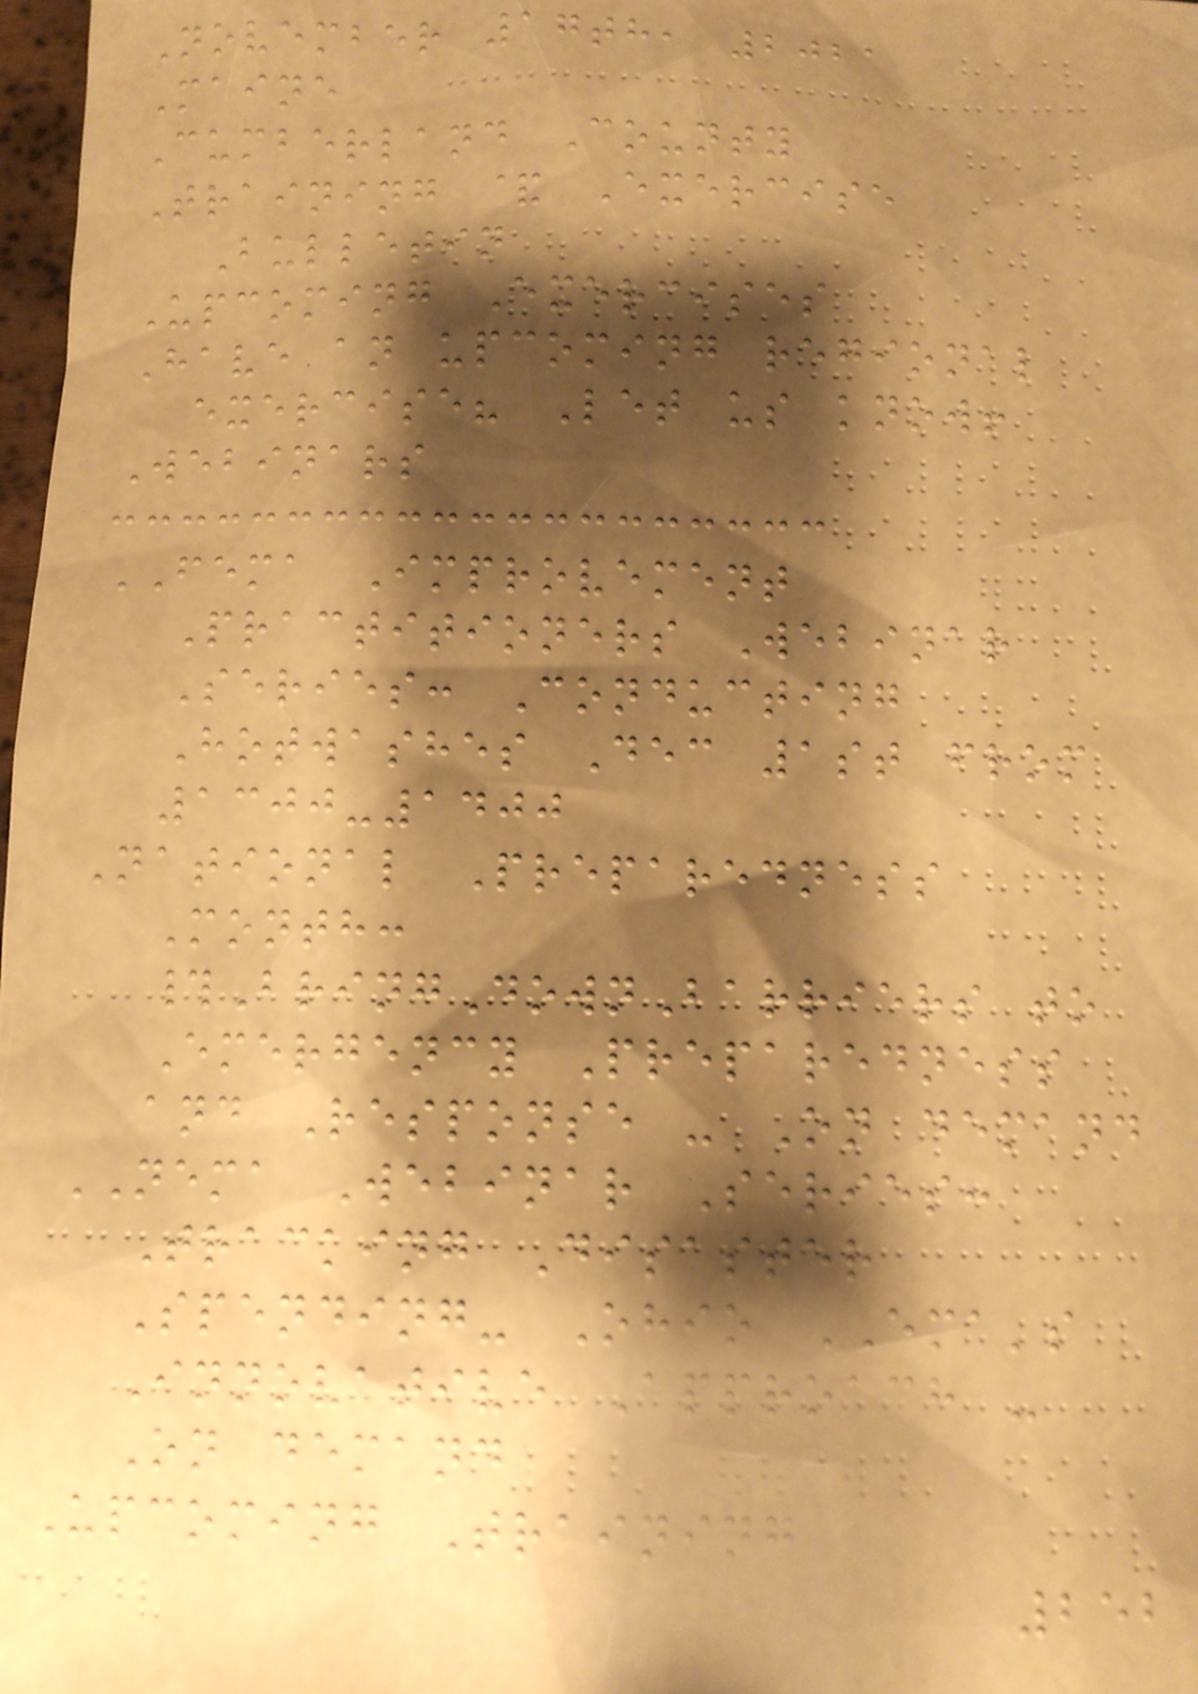November 17th, 2021
Maine
Cumberland County
Training & Exercise
Bulletin
Upcoming Exercises
Have an upcoming regional
exercise? Let us know!
Webinars
FEMA Improvement
Practitioners Webinar
Series: Conducting
Hotwashes Dec 1st from
1300-1400
National Preparedness
Month:
#BringDownBarriers to
Emergency Preparedness
and Response - On demand
NEMA Webinar Series:
Tracking Disaster
Spending- Ohio EMA's
Innovative Approach -
On demand
Upcoming Training
252
